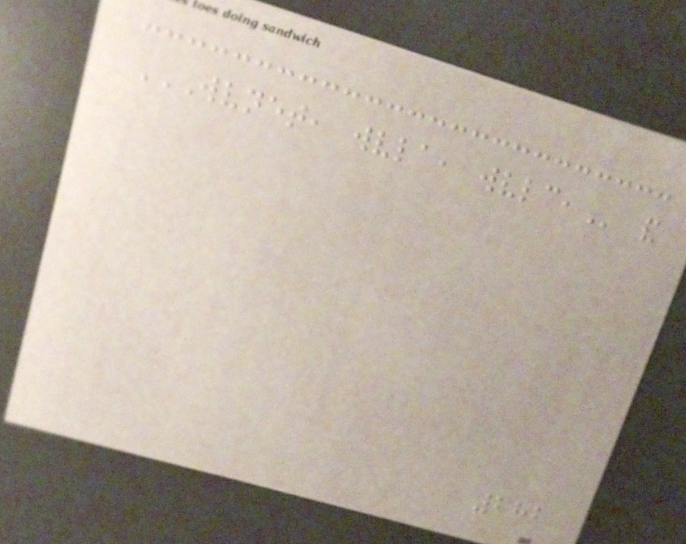WVNET, WVLA, WVLC, and
282
